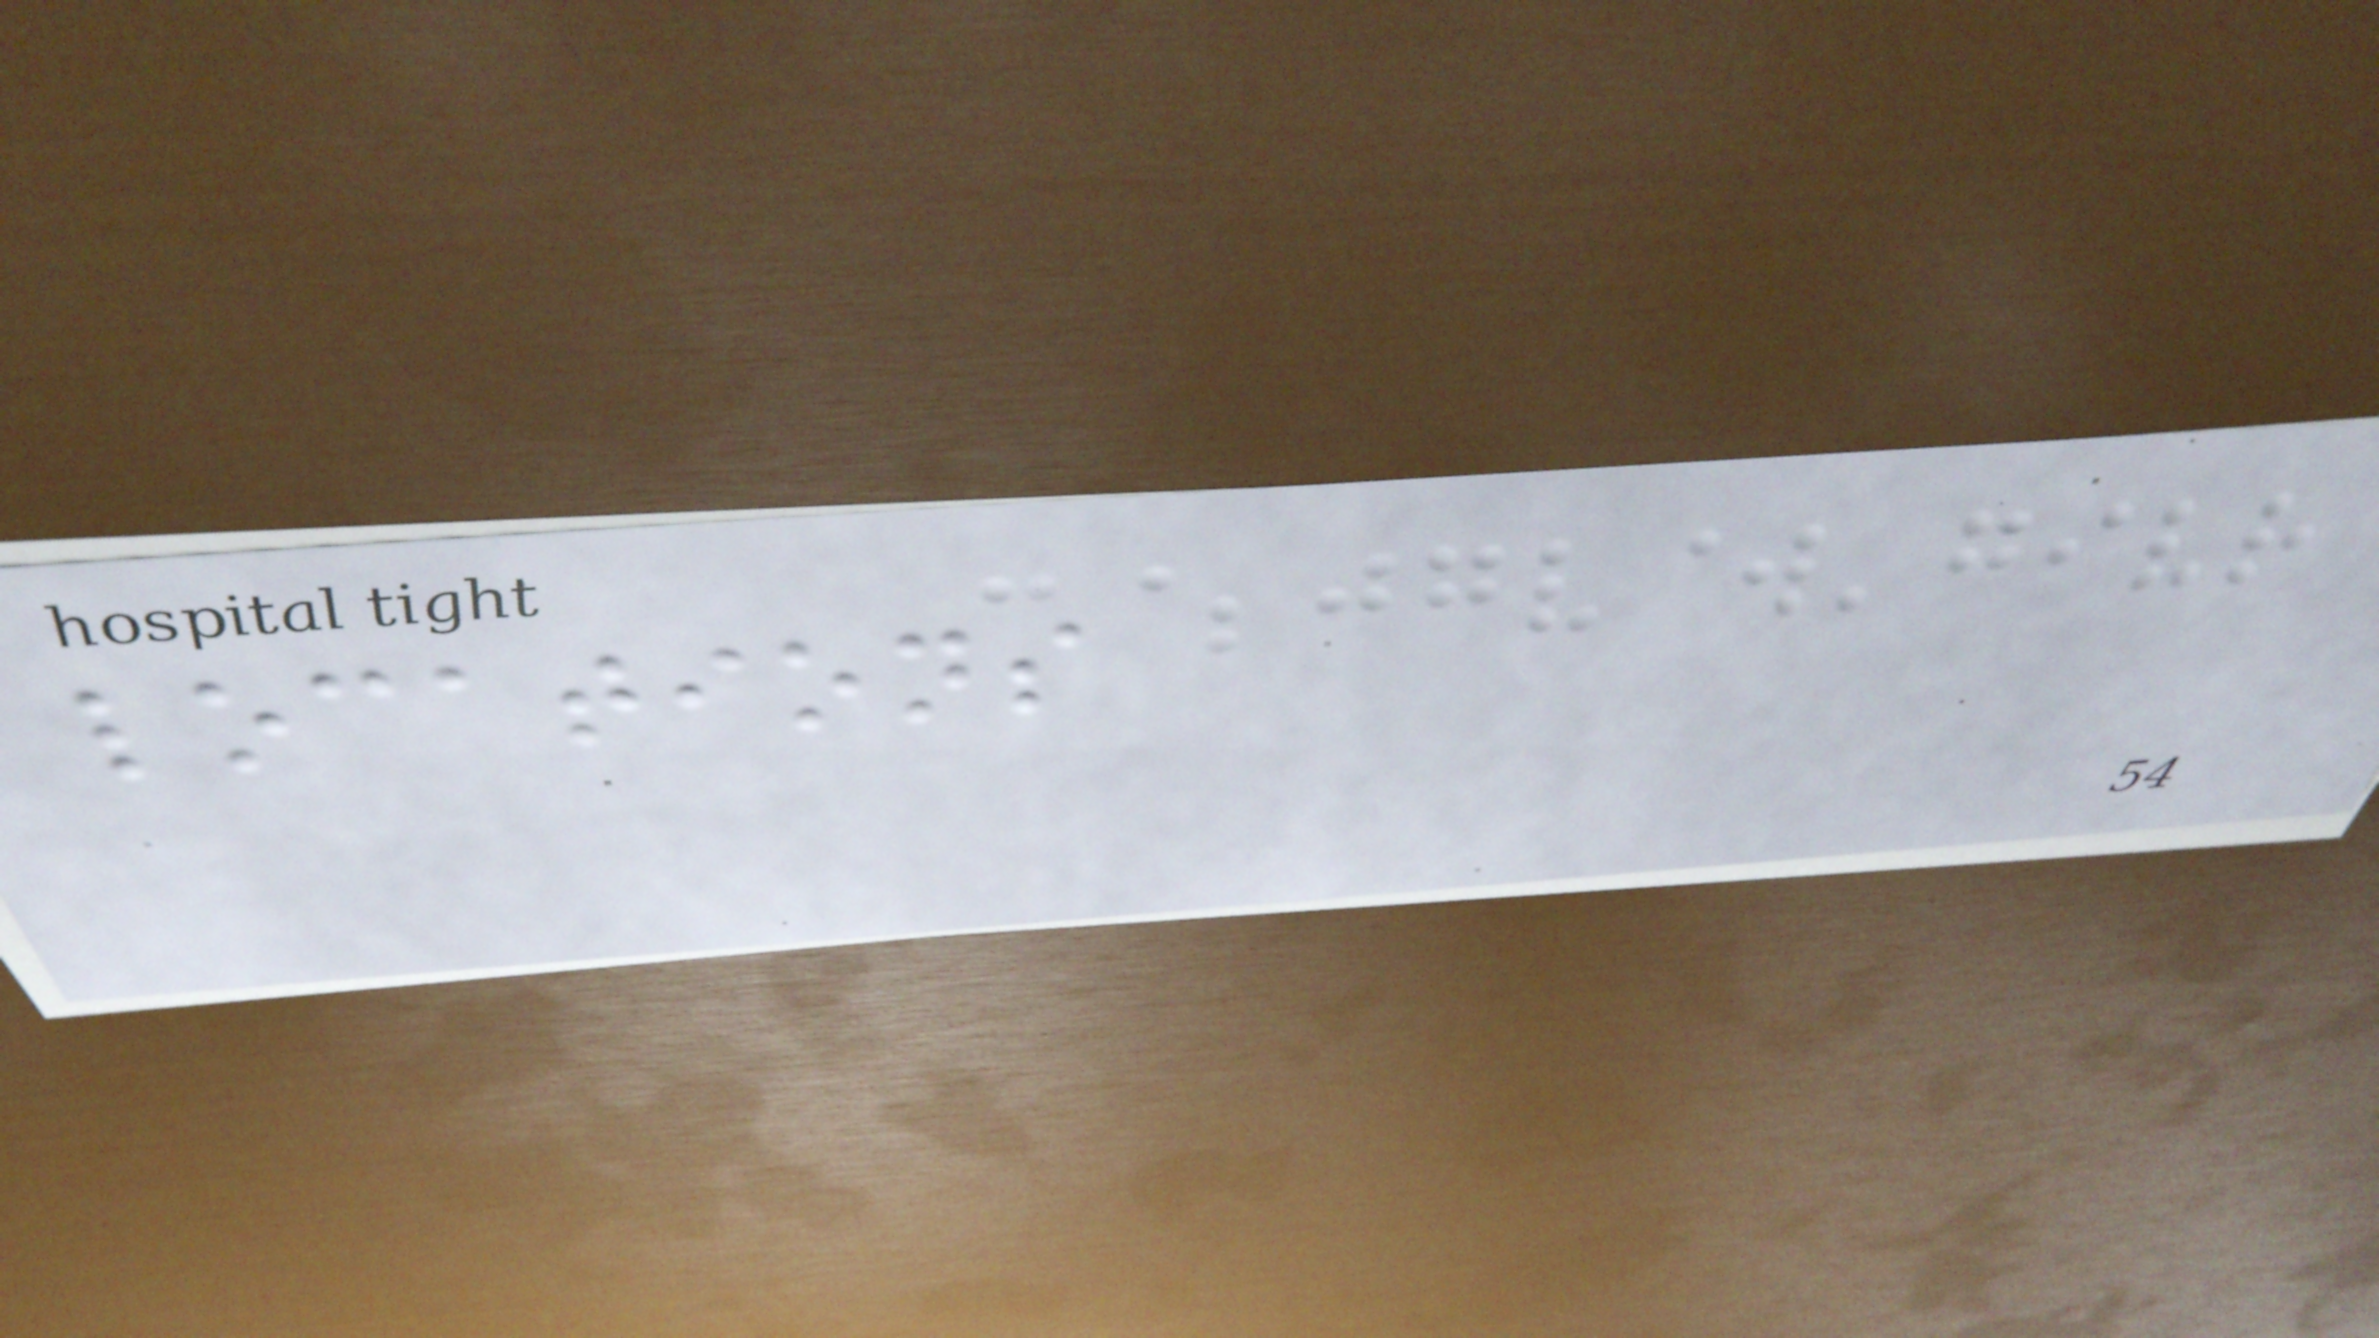locations
